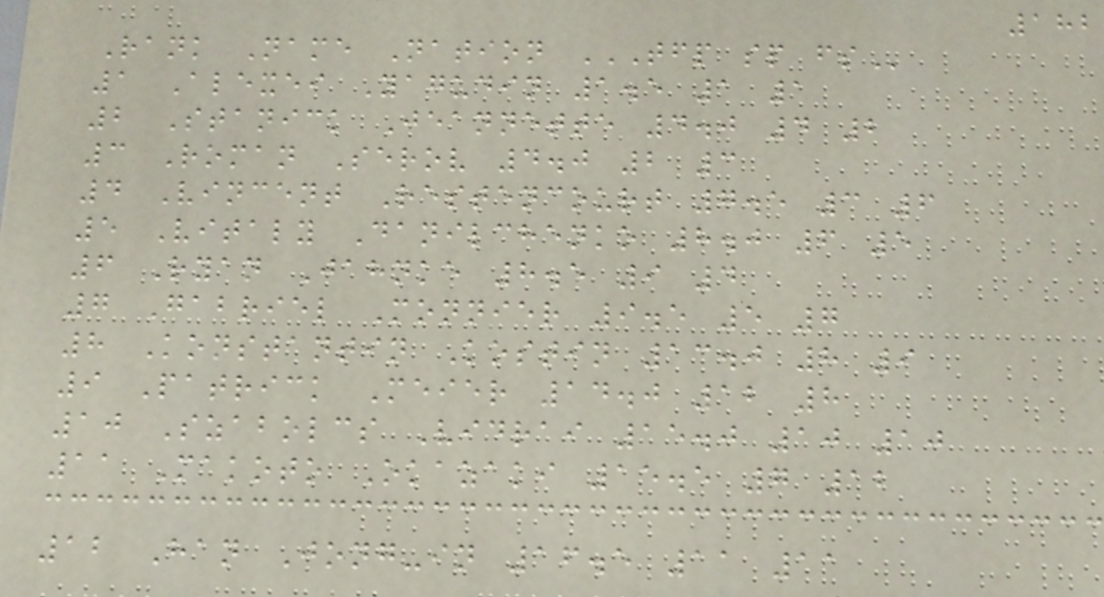182
Rank Name Nation TFP SP FS
1 Alexei Yagudin 1.5 1 1
2 Stanick Jeannette 4.0 4 2
3 Roman Serov 4.0 2 3
4 Vincent Restencourt 7.5 3 6
5 Vitaly Danilchenko 8.0 6 5
6 Ryan Jahnke 8.5 9 4
7 Gabriel Monnier 9.5 5 7
8 Konstantin Kostin 13.0 8 9
9 Patrick Meier 14.0 12 8
10 Szabolcs Vidrai 15.0 10 10
11 Makoto Okazaki 15.5 7 12
12 Han Jong-in 16.5 11 11
